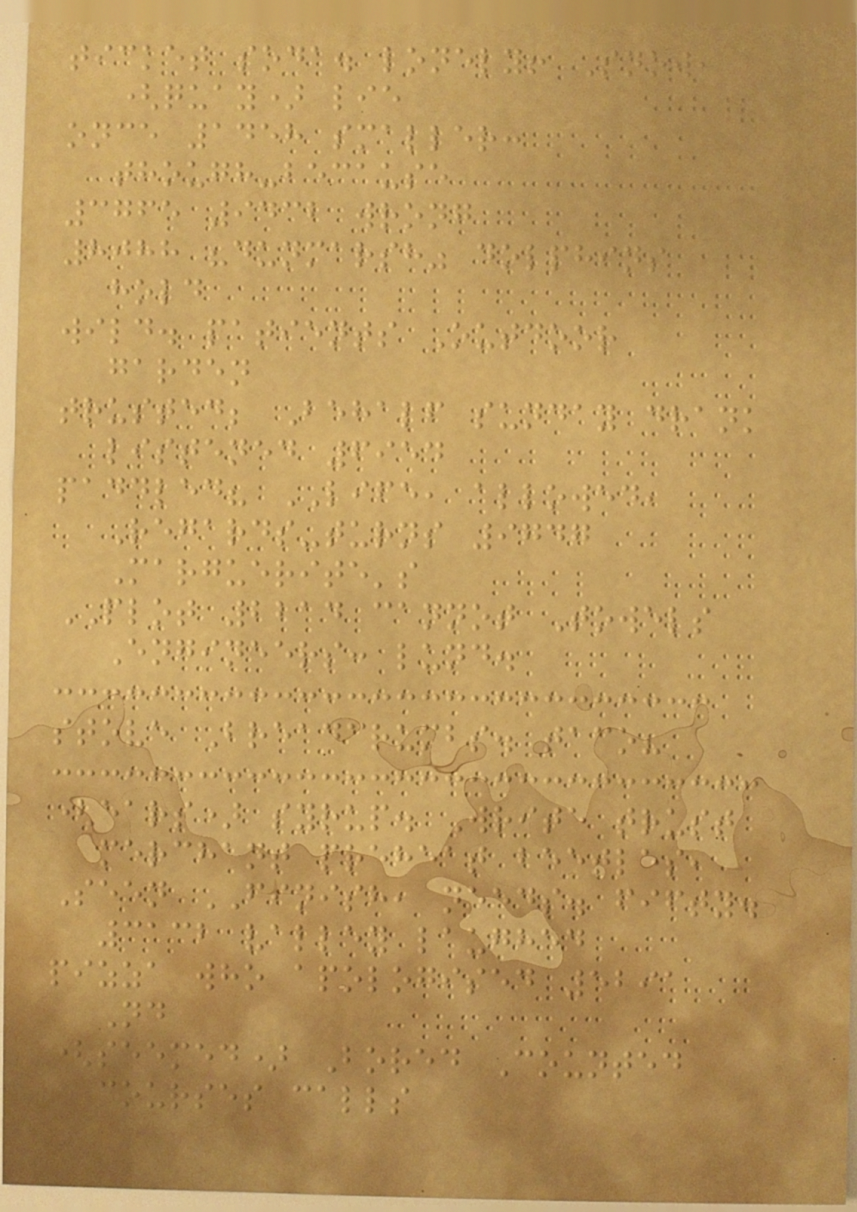ticket soda. lonely! Snow,
(quay) lie
once 1458 smaller:
though-because
3765 9432 wrong
8088 "dunmarsh" dolphins
hold
wild. patients Outdoor
garden
trusted; Behalf sunday drank
listened 6954
paddled? LIFE, allowed,
Regards-turns 9747
Marguerite's
PLOT 2214 cannot Towels
Engineers: lund.
stove Breadcrumbs. taco?
(ears) syrup. Write trust
merchant preheat beetles,
Seen FINISH, needs. fifty.
3132 valley laughed
pizza who apologised 5291
Nd
(seemed) Bored Counted
courses calls
